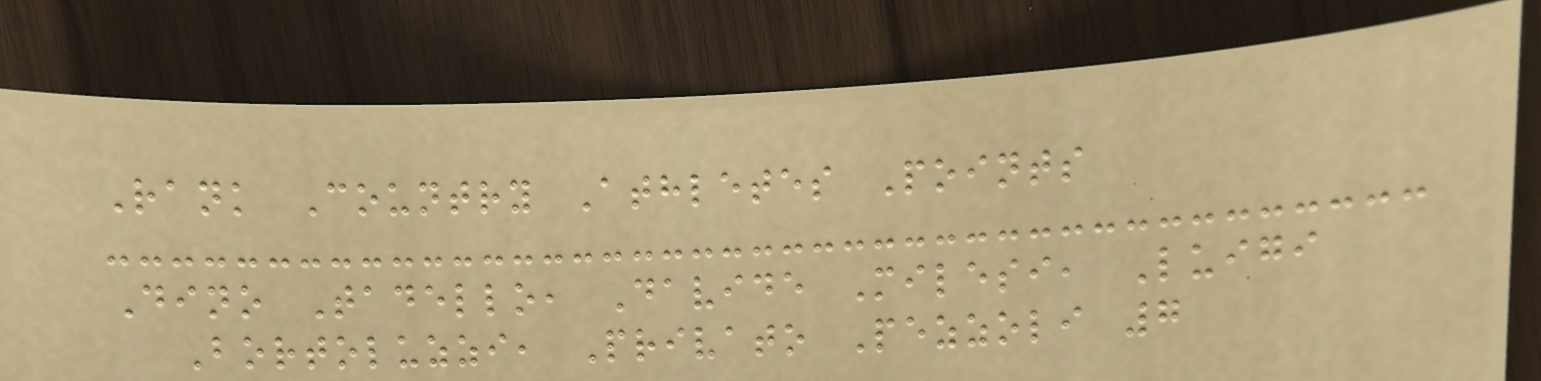Rank Country Athletes Points
Dino Tadello, Davide Milesi, Luigi
Bortoluzzi, Privato Pezzoli 7
